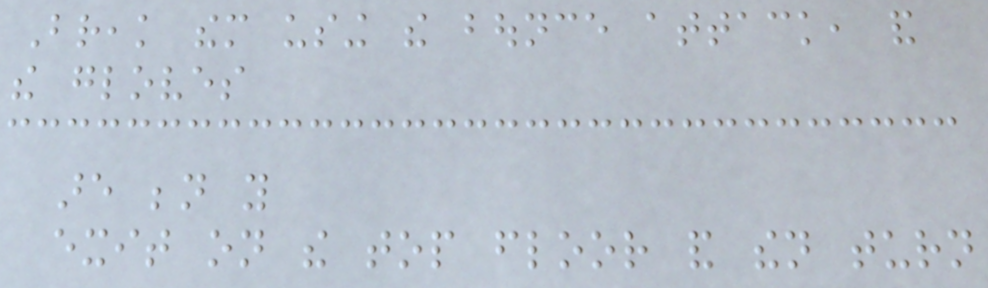Break them using the bounce attack, and
the gloves
are beneath you
exit on the top floor and then turn
